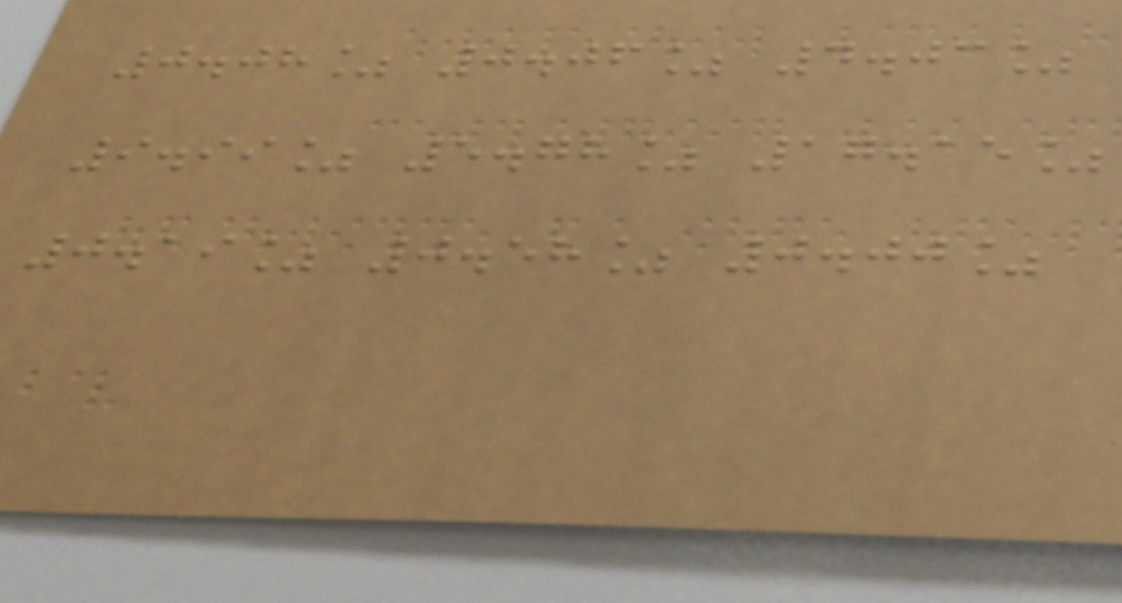0.08% 0.06% 4.03%
9.99% 5.78% 17.15%
0.19% 0.58% 0.00%
